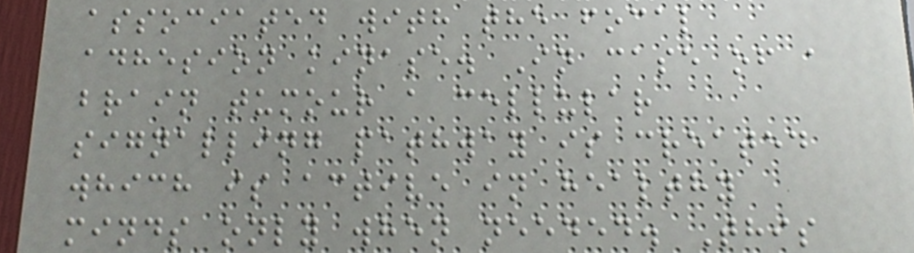associated with the focal
adhesion kinase. In case of a
brain tumour a cellular
signalling pathway is created
which is active in healthy
minds only when needed. This
